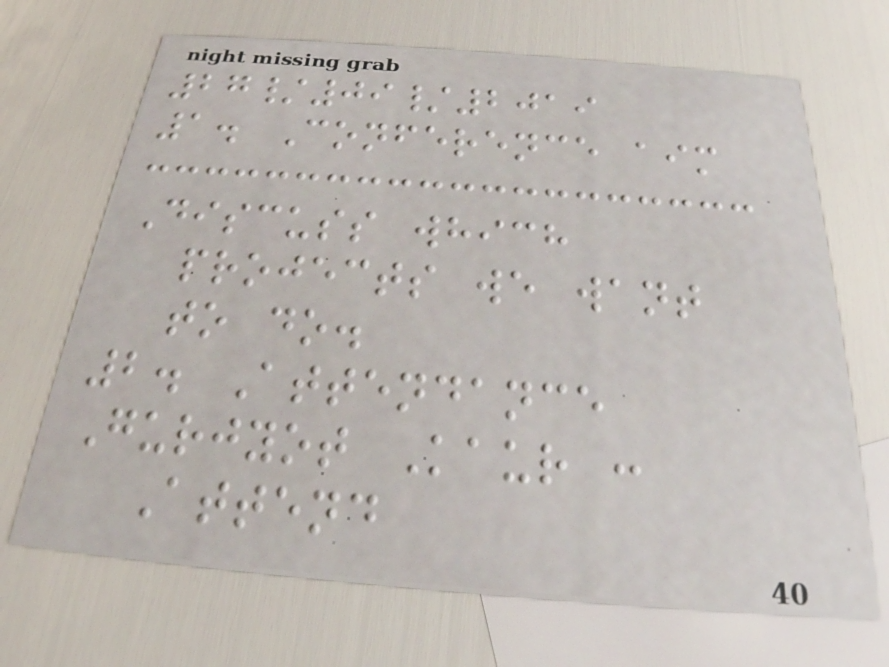27/09/2019
1. Conference aim
Discuss which
projects we want
to do.
2. Attendance
Gurjyot Kaur :
Attend
